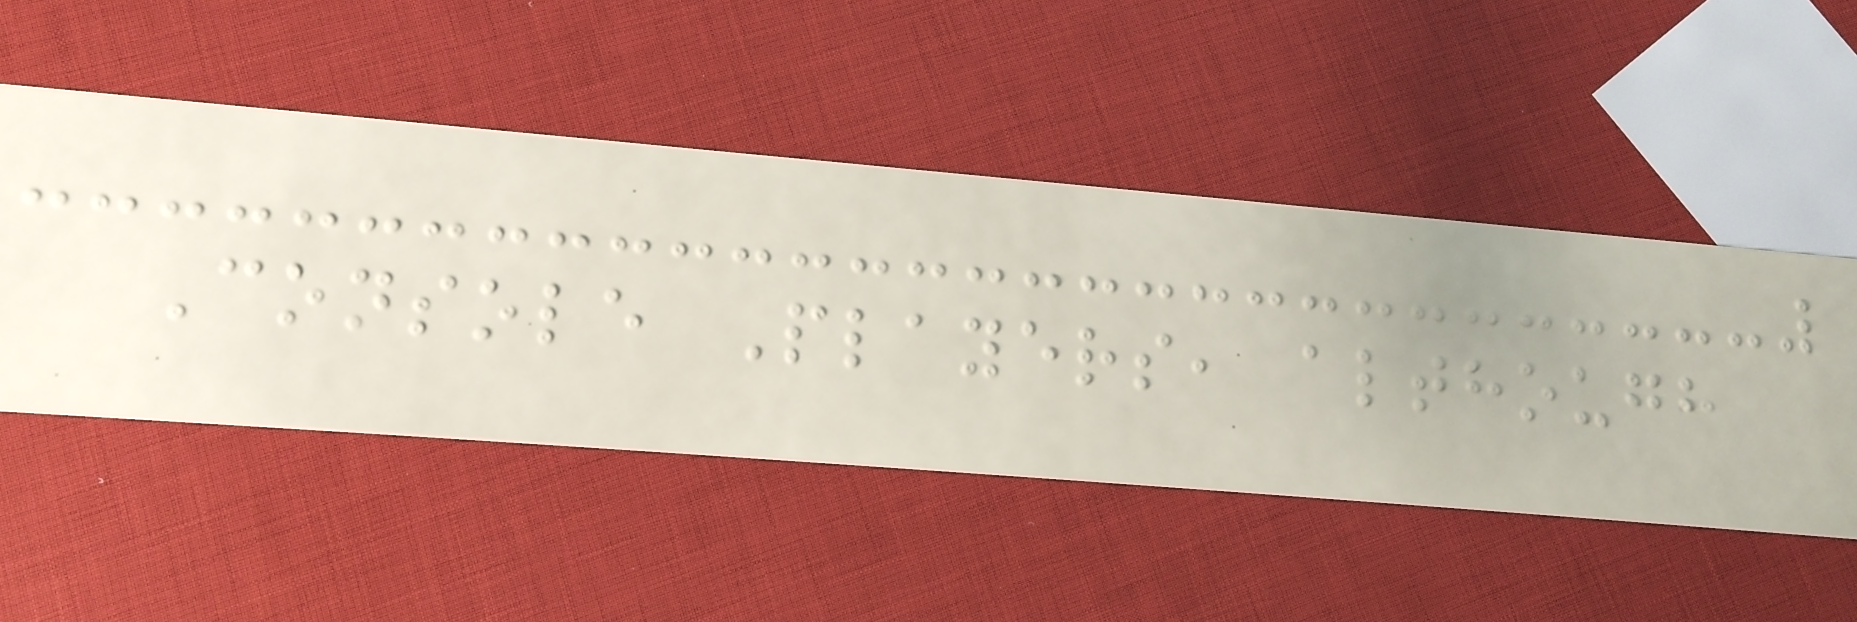Console Players, although
